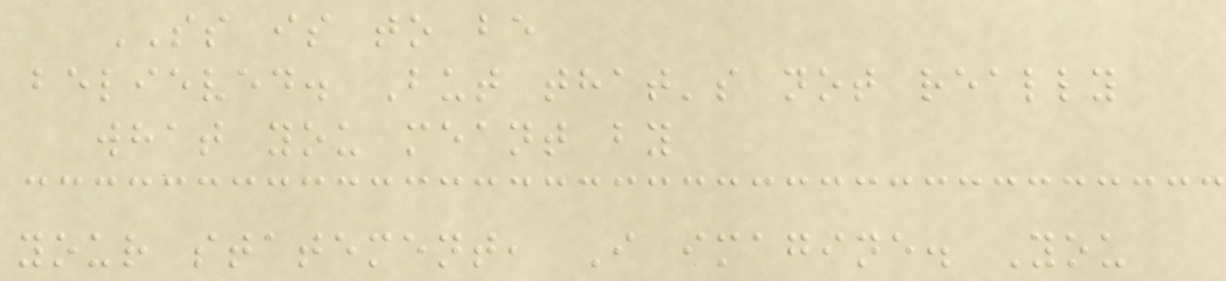SS is to be
believed. But that's not really
what you meant by
your statement, I imagine. You
